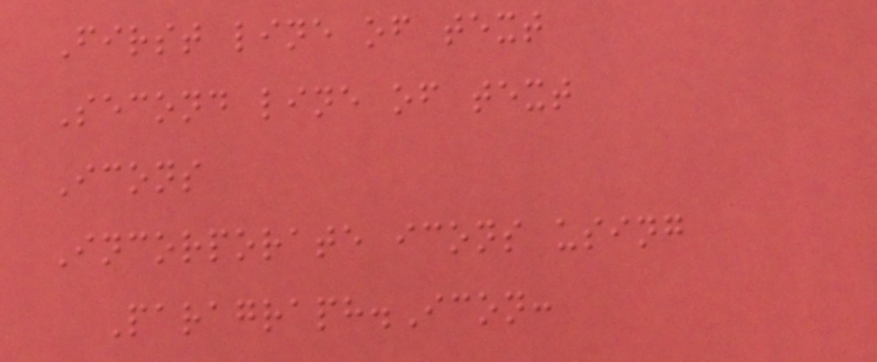First line of text
Second line of text
Icons
Incorporate icons using
Paragraph.Icon:
